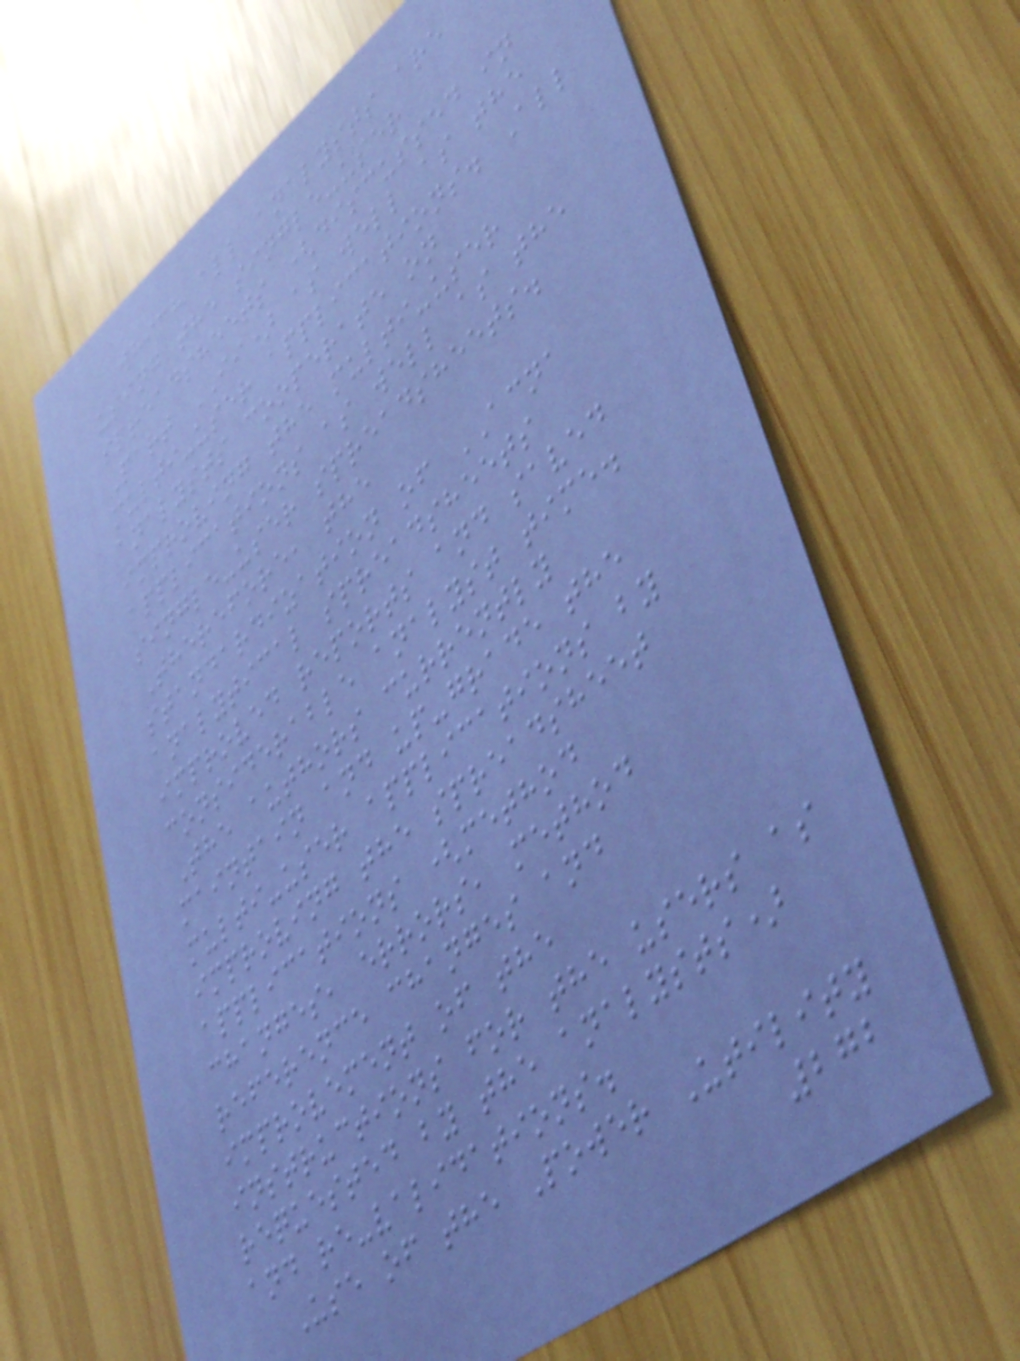which all analysts are
using the single-user
spreadsheets (discussed in
Part II) as well as the
multi-user applications. All
analysts cooperate on
improving the multi-user
applications as well as the
single-user spreadsheets.
Therefore, the
standardization of ACNA
analytical spreadsheets
improved reports and saved
considerable analyst time.
The authors currently
maintain and up-grade the
multi-user applications by
improving the spreadsheet
applications (method
changes, errors, method
reference changes and
improvement of the
instructions for the users as
requested by the analysts)
and re-validations.
Use of the Power Utility
272
